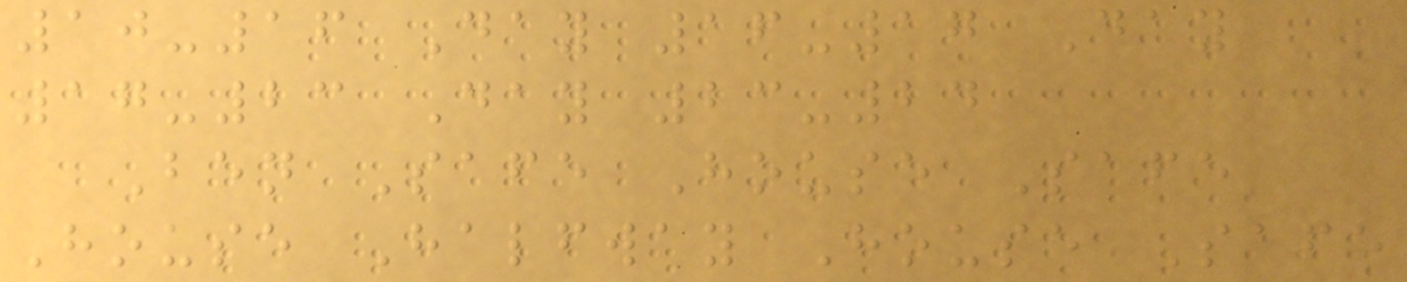10-16 Day 16-17 Day
17-23 Day 23-24
Ben Safe House Safe
House Halfway House Safe
